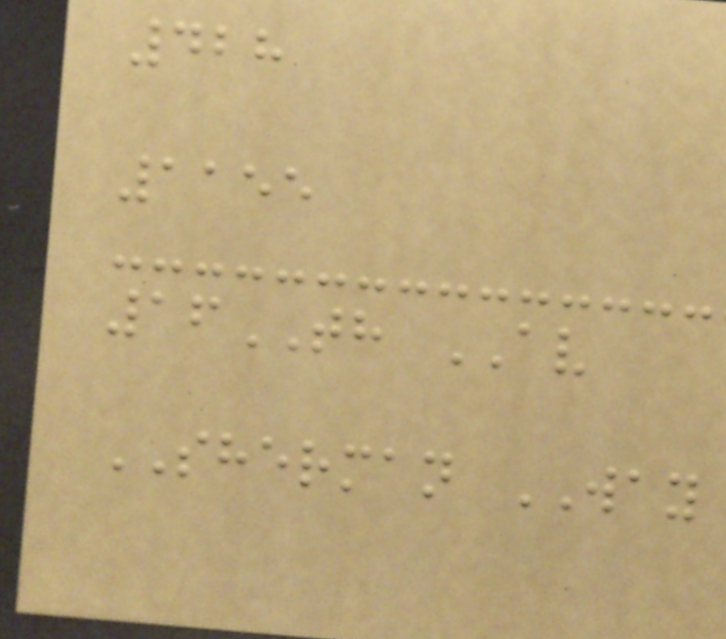428
1155
16TH AV
SHERMAN WAY
